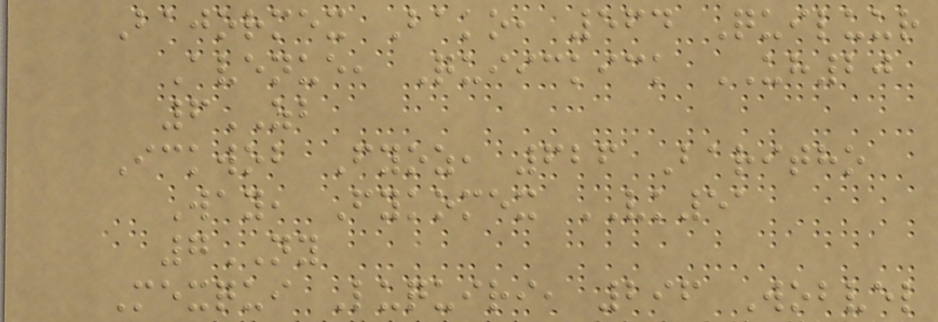Bajormex Bako, 564 Quiluur
Avenue, Quiickick UH20
6ZB
Ickwob Fyoz, 626 Baritho
Way, Fykomex VK51
7NY
Mexqui Luquiri, 296 Wobvel
